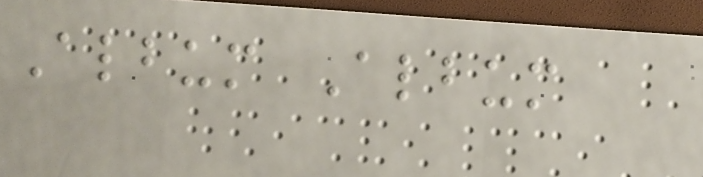Album Album
